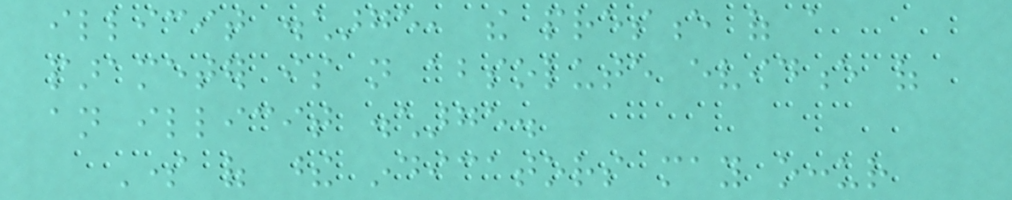illicit discharge, the presence of a
parameter is not absolute evidence of
an illicit discharge.
Some of these indicators may occur
